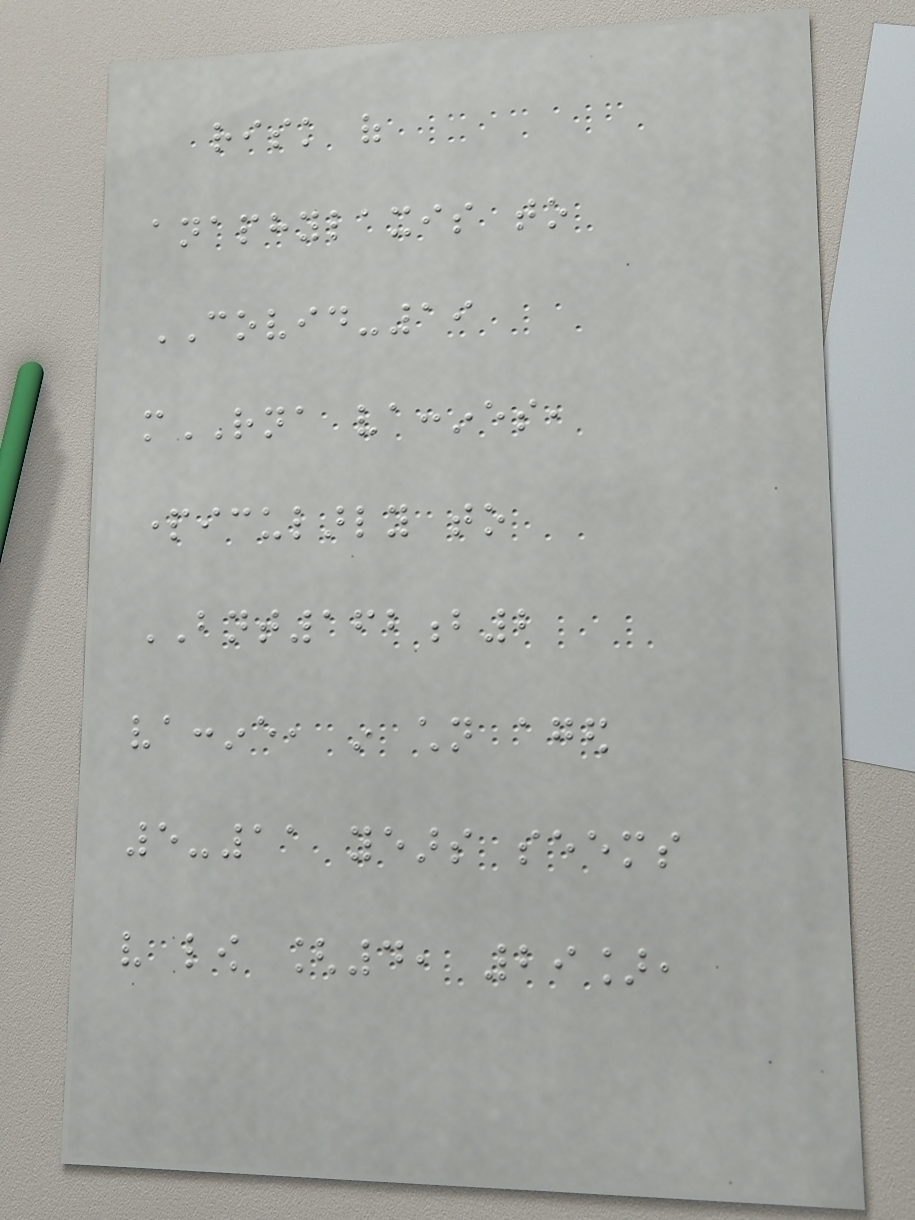risk of
anaphylaxis to
COVID-19
mRNA vaccines,
particularly to
BNT162b2
vaccine, in children aged
5-11 years seems
very low [4, 29],
